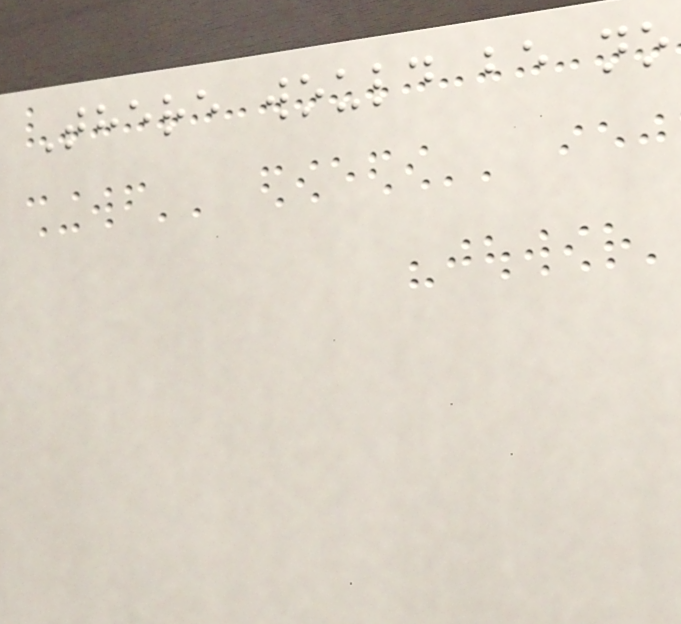There would be no
